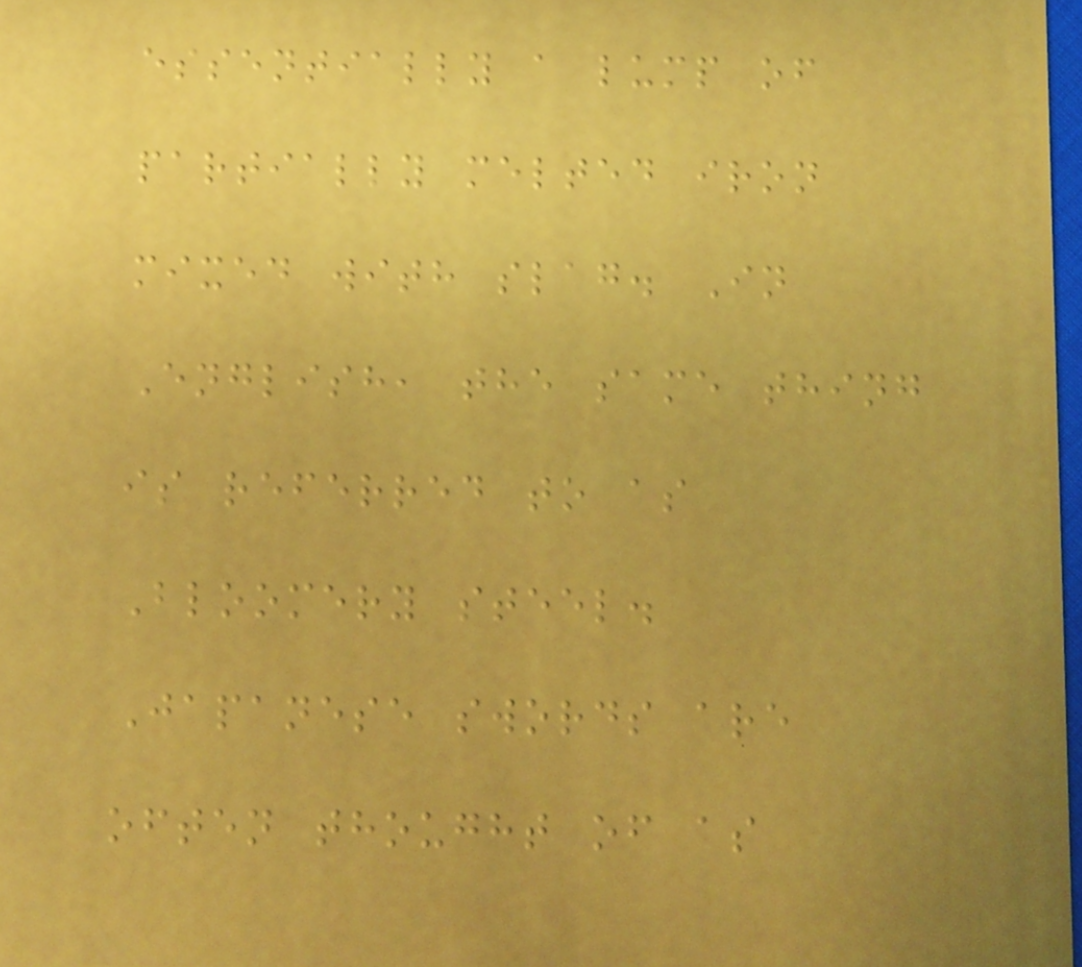essentially a lump of
partially melted iron
mixed with slag. In
English, the same thing
is referred to as
Bloomery steel.
Japanese swords are
often thought of as
